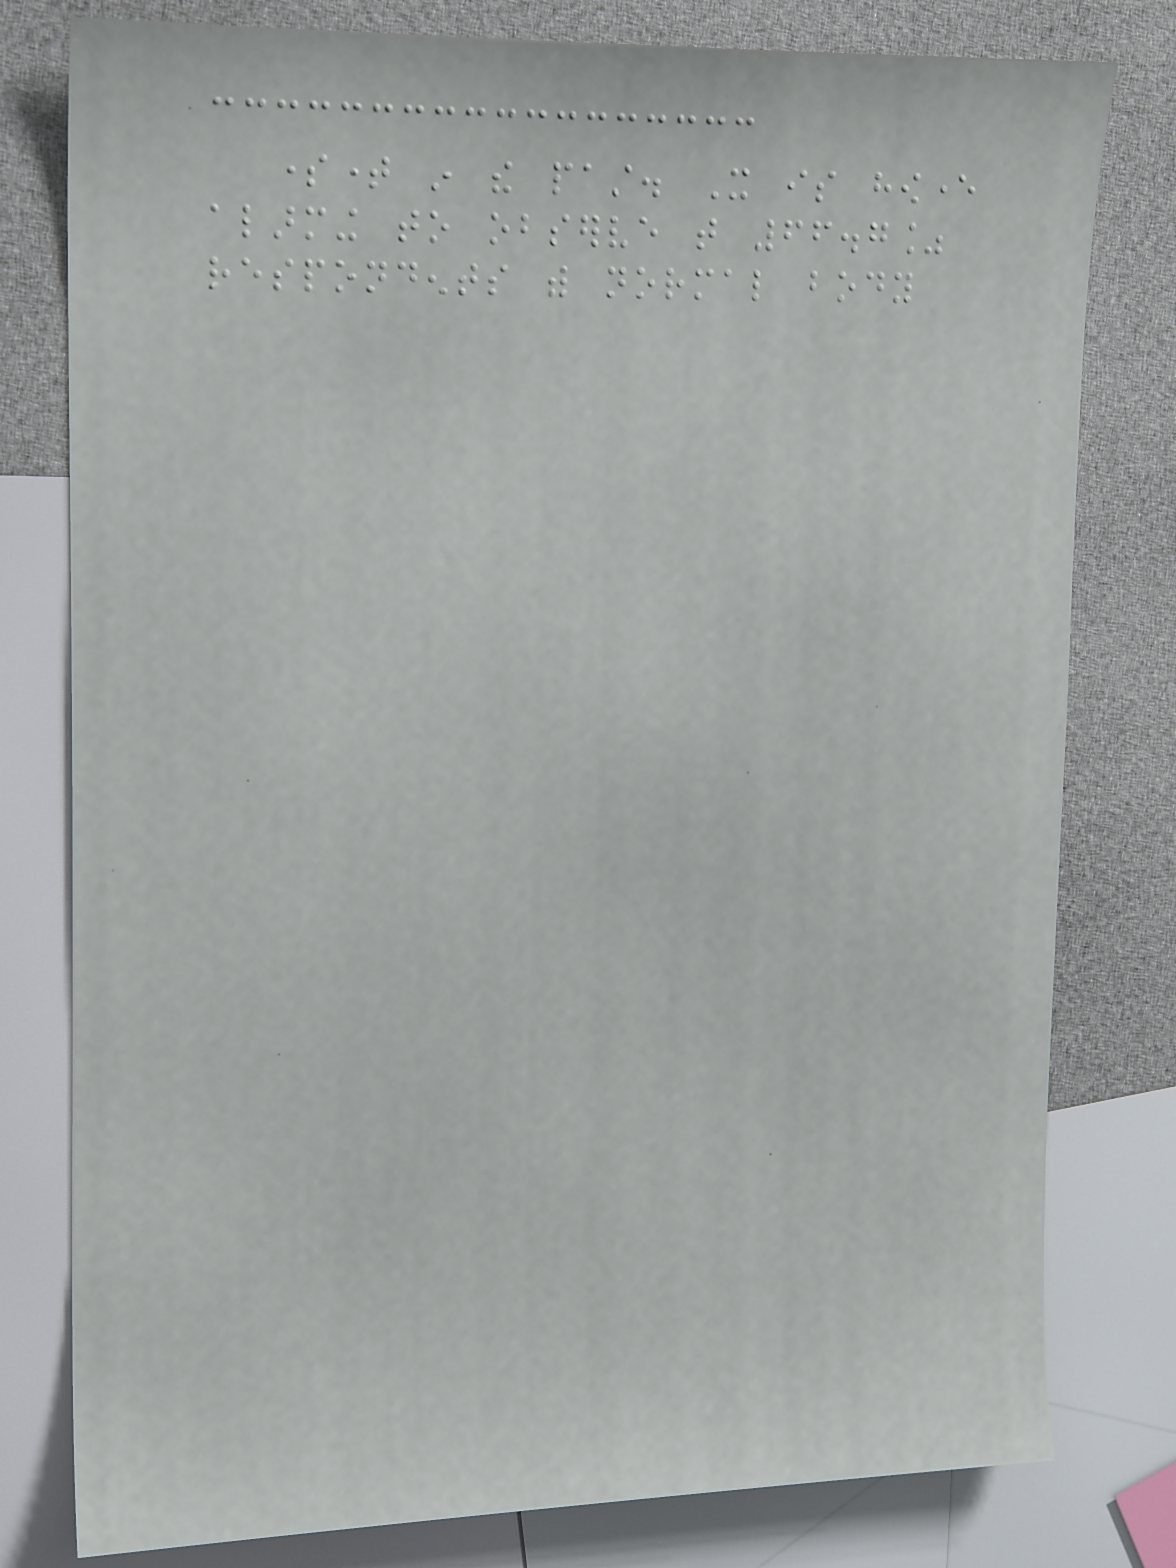sometime in the past. It is however
alarming to observe that 66.7%
respondents with normal body
